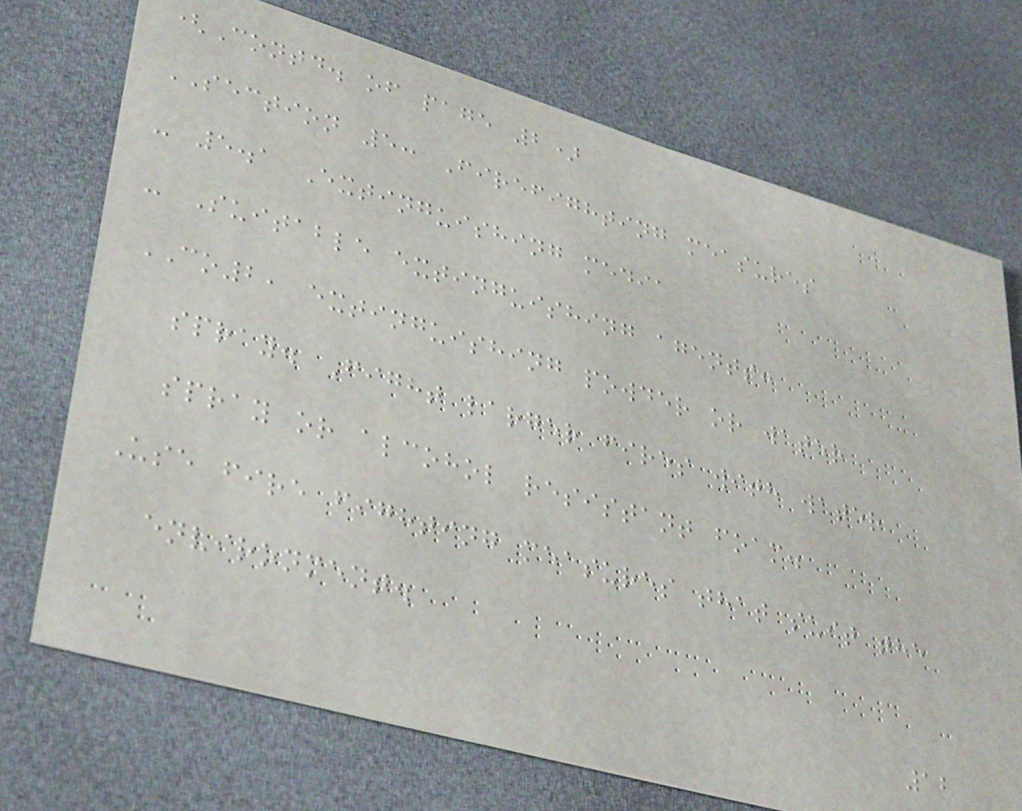(Contd. of page 2)
SECTION 5: Firefighting measures
- 5.1 Extinguishing media
- Suitable extinguishing agents:
CO2, extinguishing powder or water
spray. Fight larger fires with water
spray or alcohol resistant foam.
Use fire fighting measures that suit the
environment.
12
